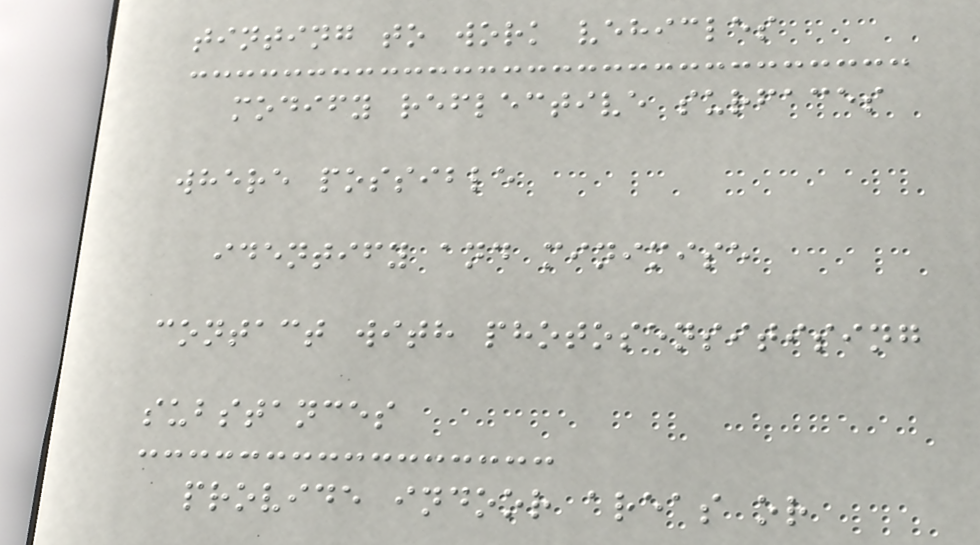tinting to work vehicles
modify reflective surfaces
where possible
identify and minimise
contact with photosensitising
substances
provide indoor areas or
